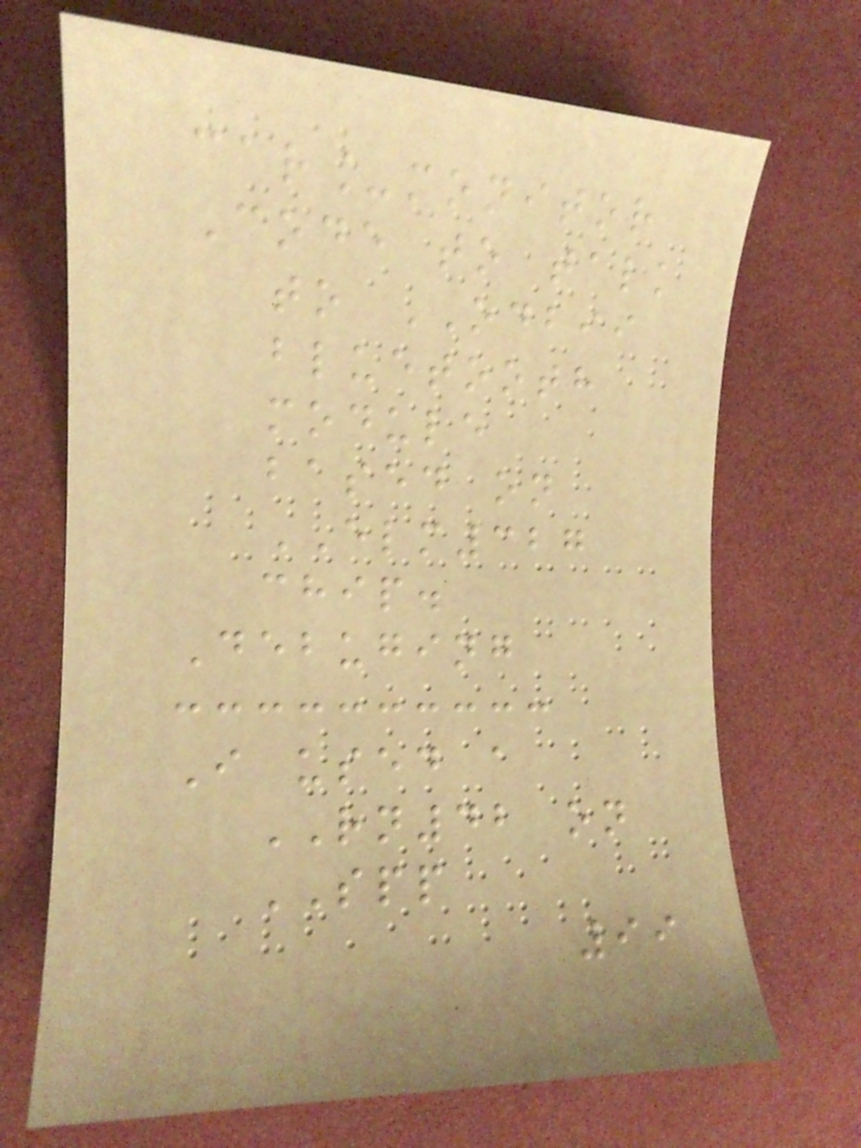car_monitor
Code to talk
to ODBII
bluetooth
module
based on
ELM327
chip.
Debuging
I used a
RN42 on
SPP
99
